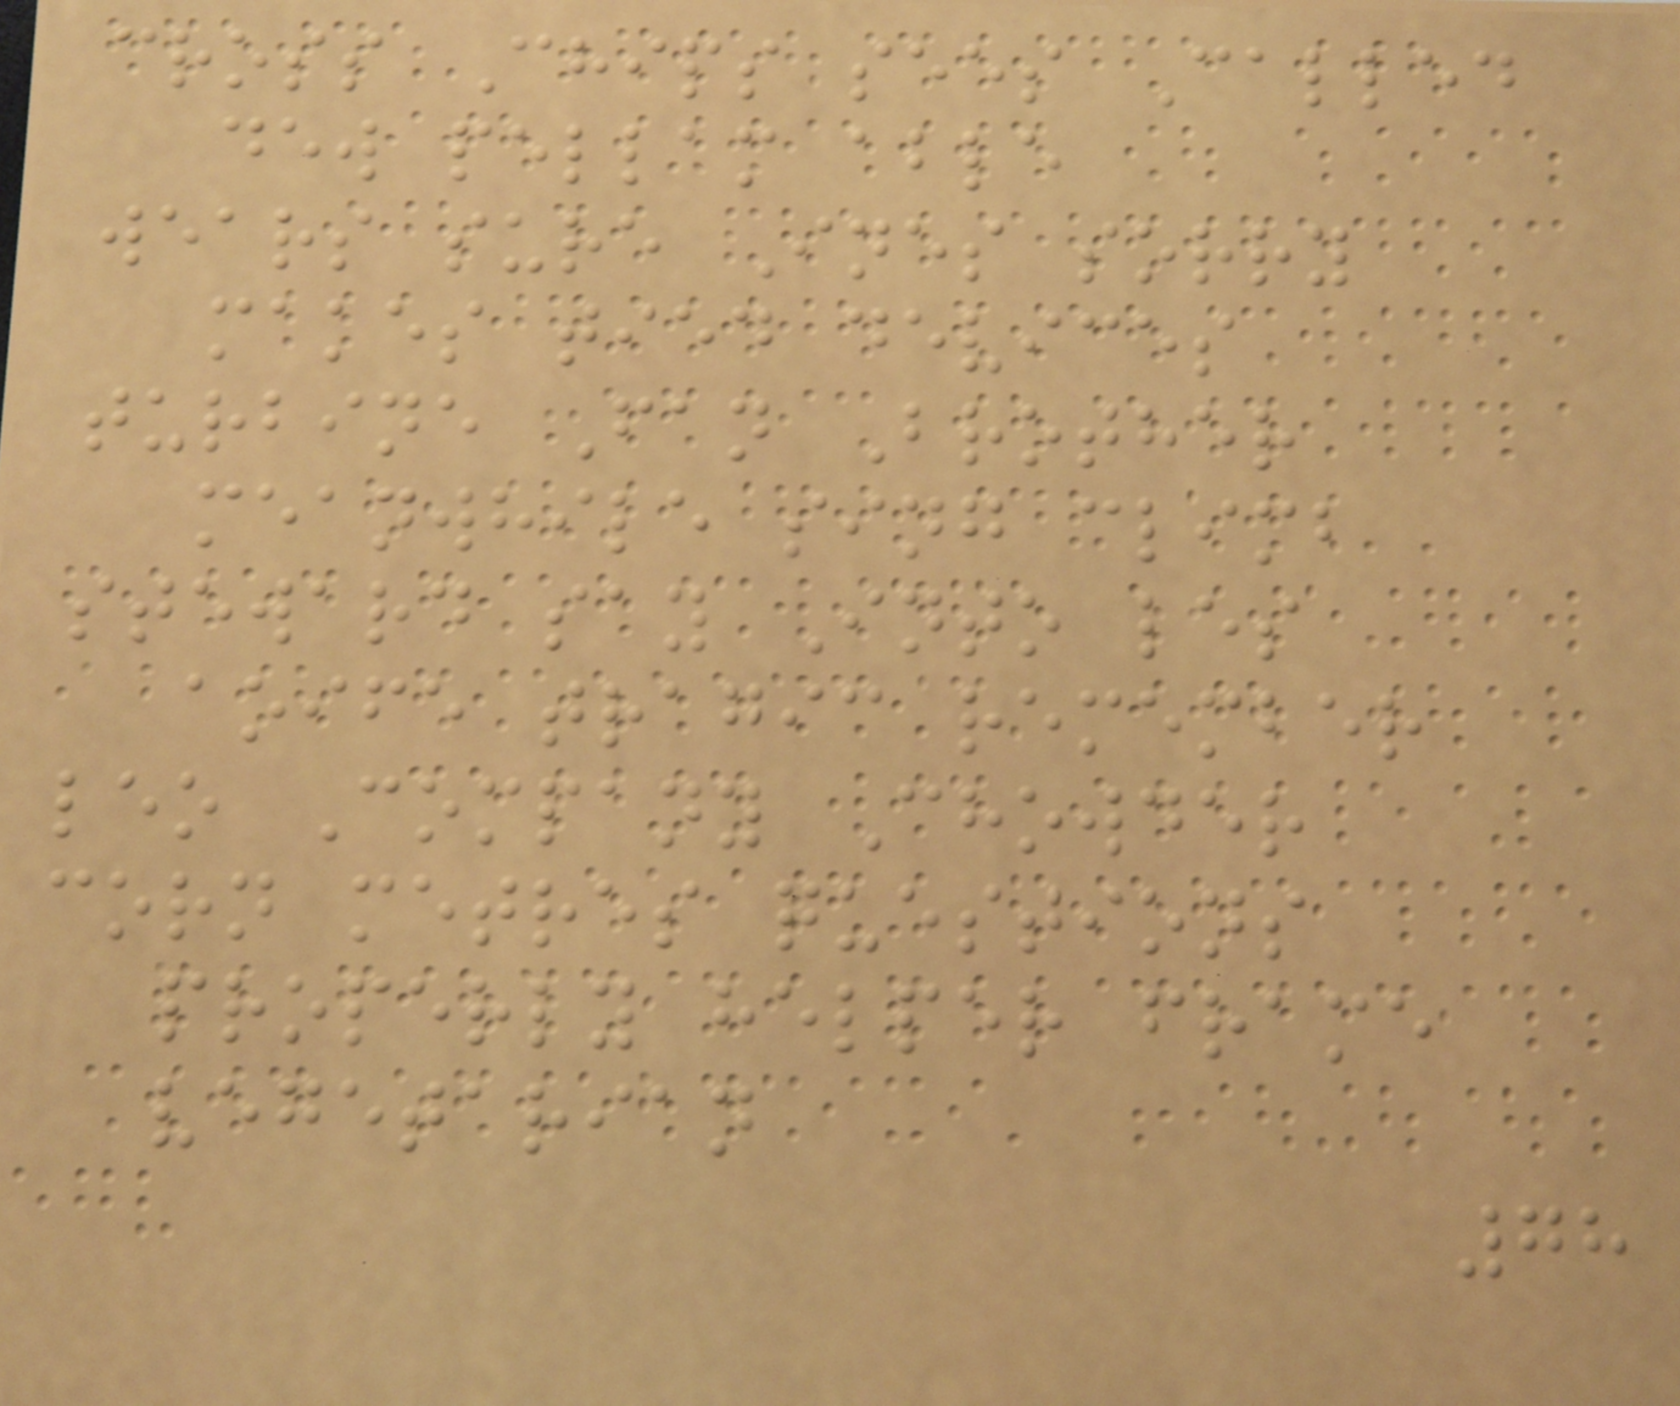cross Chips sees Called
dew pellam able
wears sure Ines sorry
makes tied devices
turbine Fan Brother
meanwhile sing climb
steward say Into les
aoife tragic remember
leo Company Chowder
corn metres questions
properly helper frame
vegetarian
78
